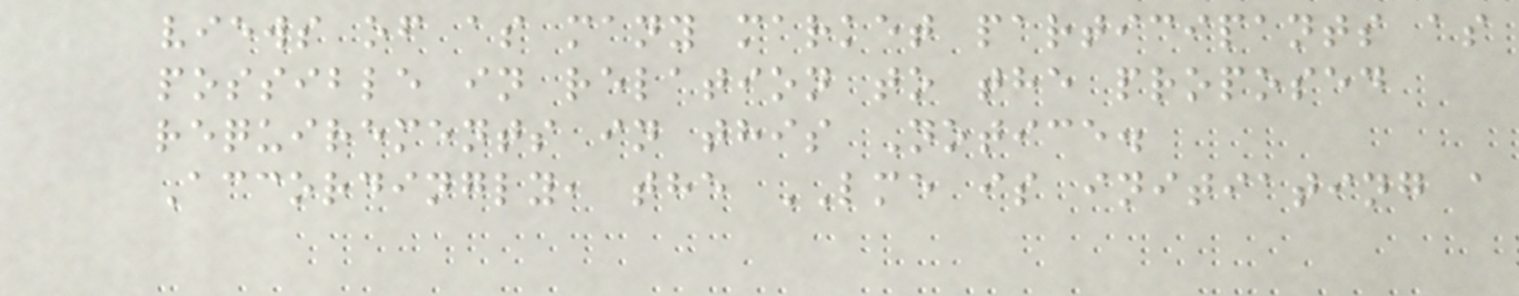views of as many market participants as
possible in relation to the proposed
requirements in this Notice.
Accordingly, the LME is initiating a
